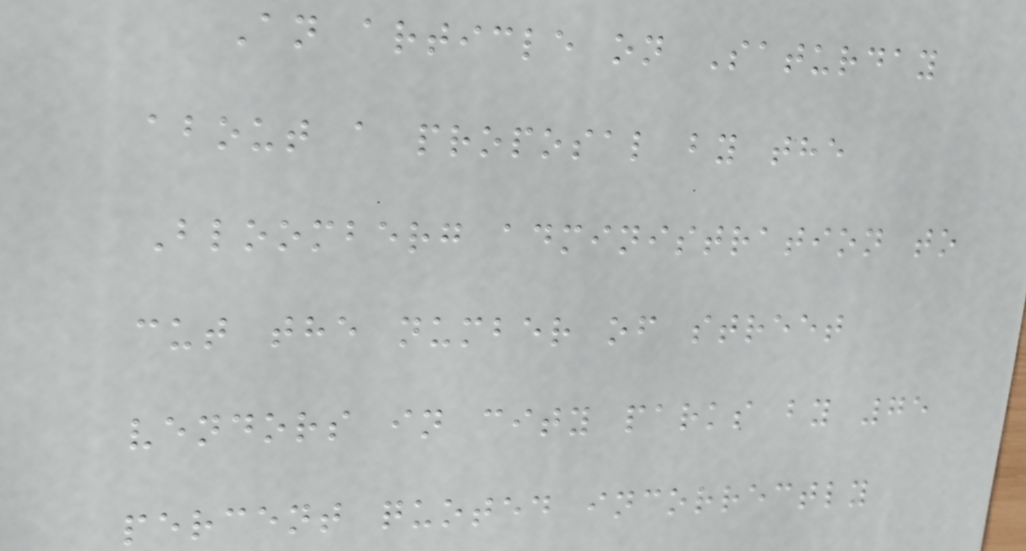An article on Saturday
about a proposal by the
Bloomberg administration to
cut the number of street
vendors in city parks by 75
percent quoted incorrectly
